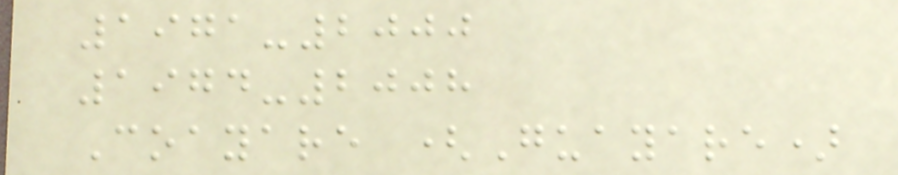1971-2000
1974-2008
Coayare (Guayare)
